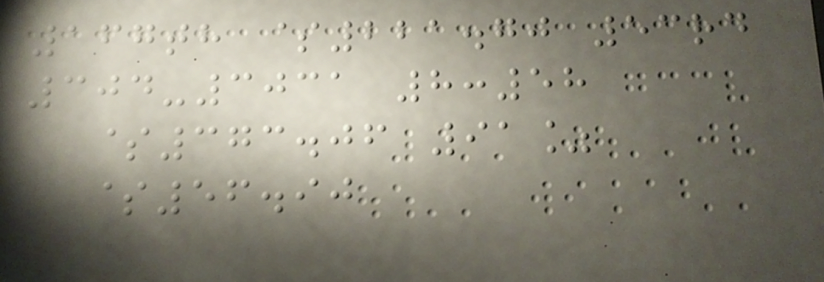167th $221.70 53rd
304-3031 8:58
$373.06 91%
$56.90
